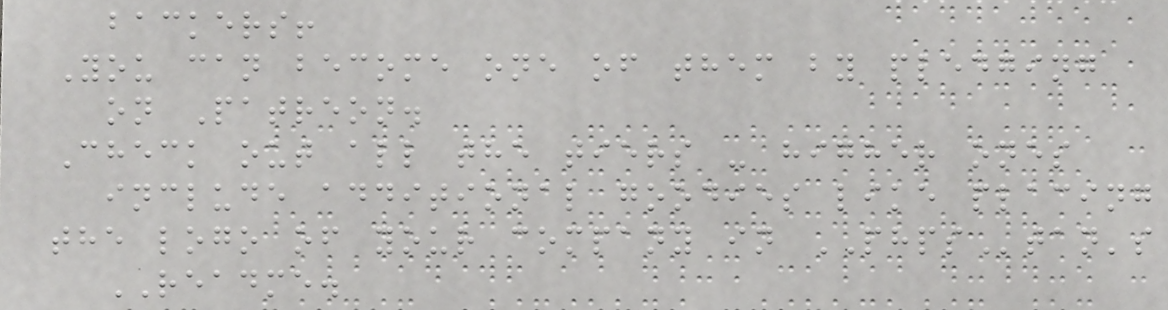backers!
You can become one of them by pledging
on Patreon.
Check out all the tiers - higher ones
include additional goodies like placing
the logo of your company in PHPStan's
README.
